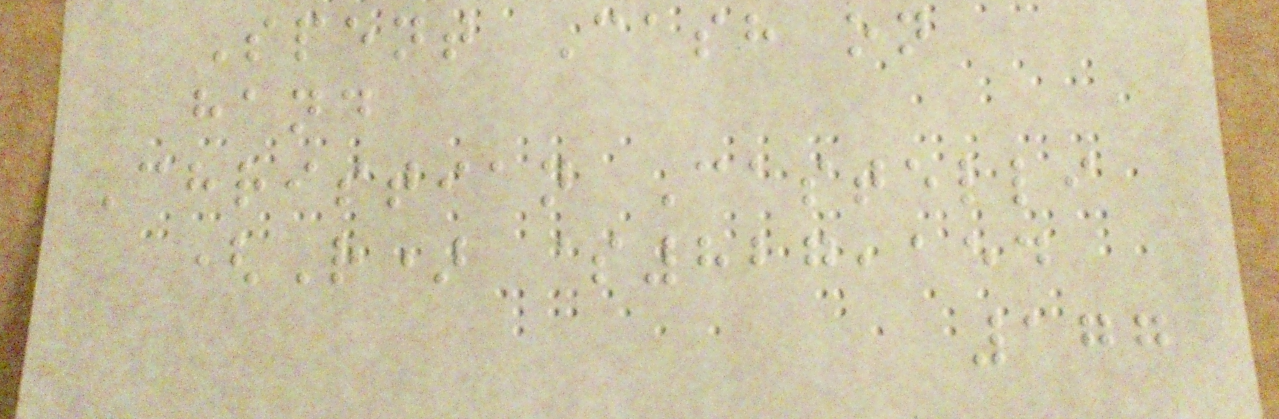Spent Cash on
hand
Christian Castelli
(R) $827,154
177
